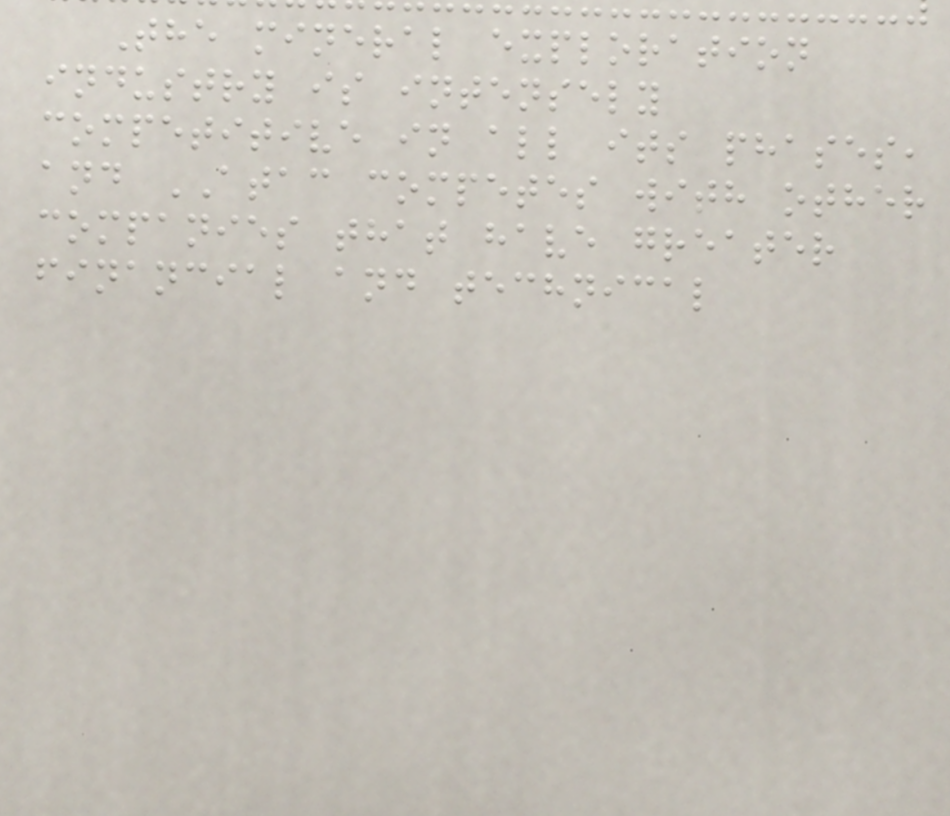The mineral exploration
industry is intensely
competitive in all its phases,
and ATAC competes with other
companies that have greater
financial and technical
